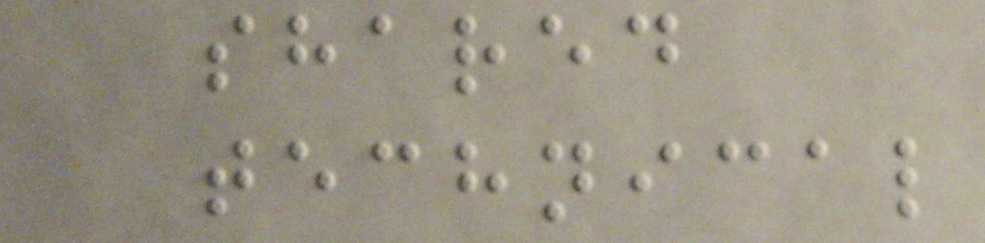shared
technical
